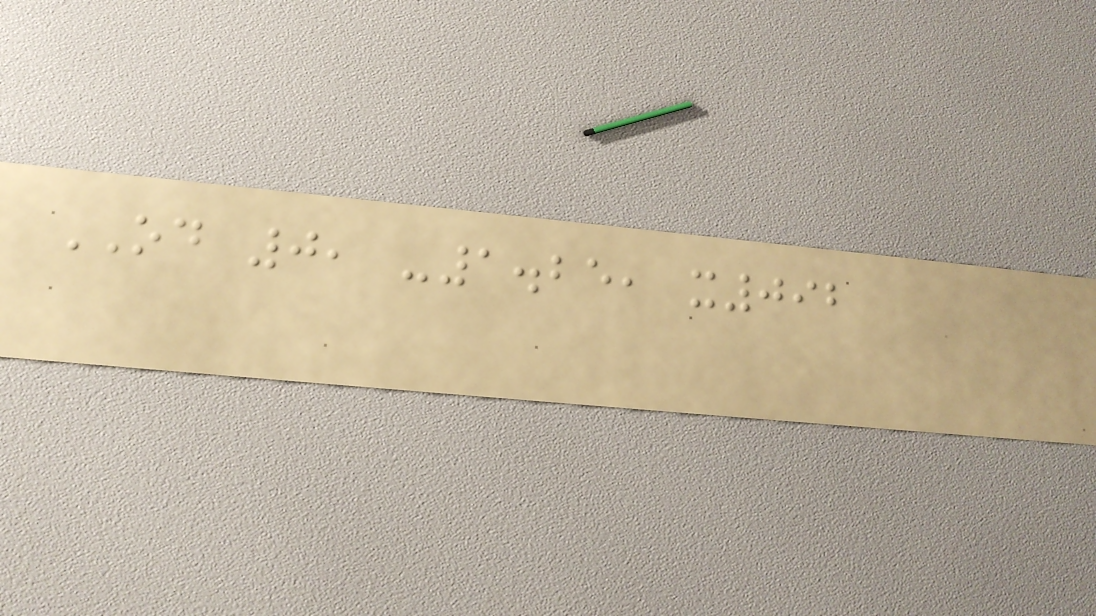OD 0, -1.25, x092
